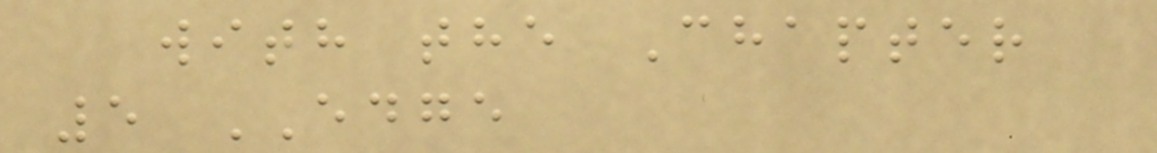with the Chapter
5 EDGE
